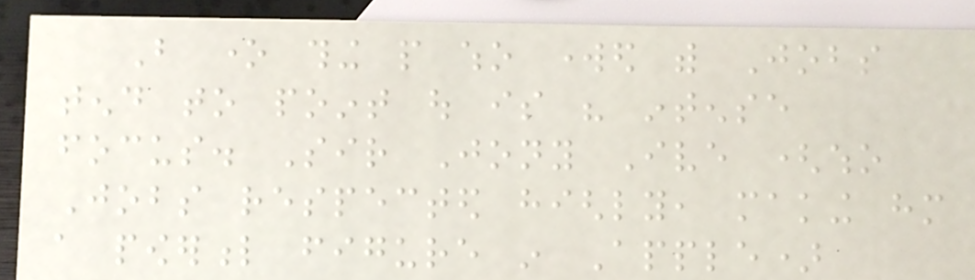But one thing people who worked with Jobs
tend to point out is his intense
focus. Sir Jony Ive (who
Jobs respected highly, making him
a powerful figure in Apple)
